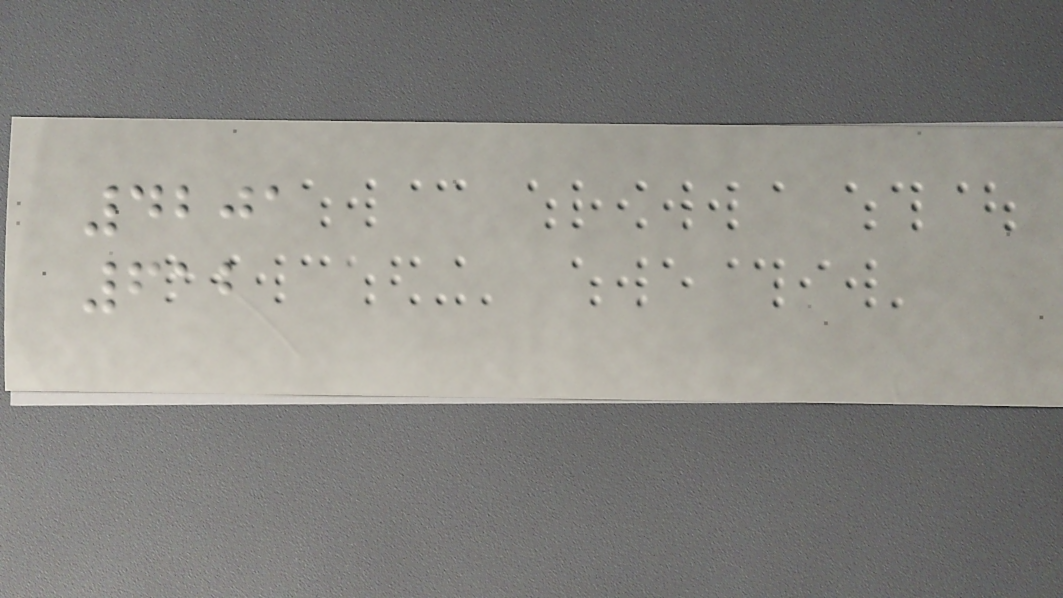4201
612
